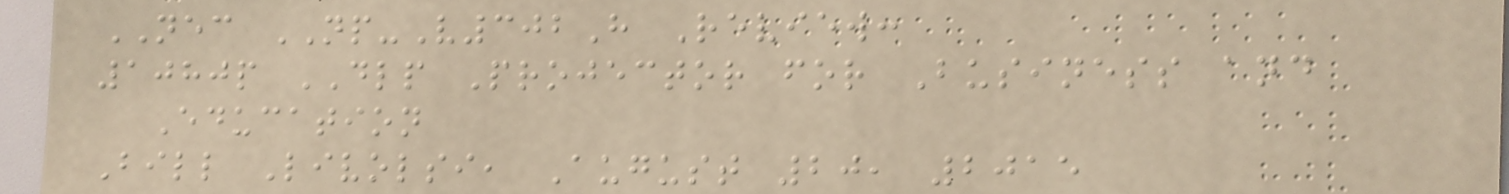NEC NP-V302H Review:
1080p DLP Projector for Business and
Education
Bill Livolsi, August 20, 2015
